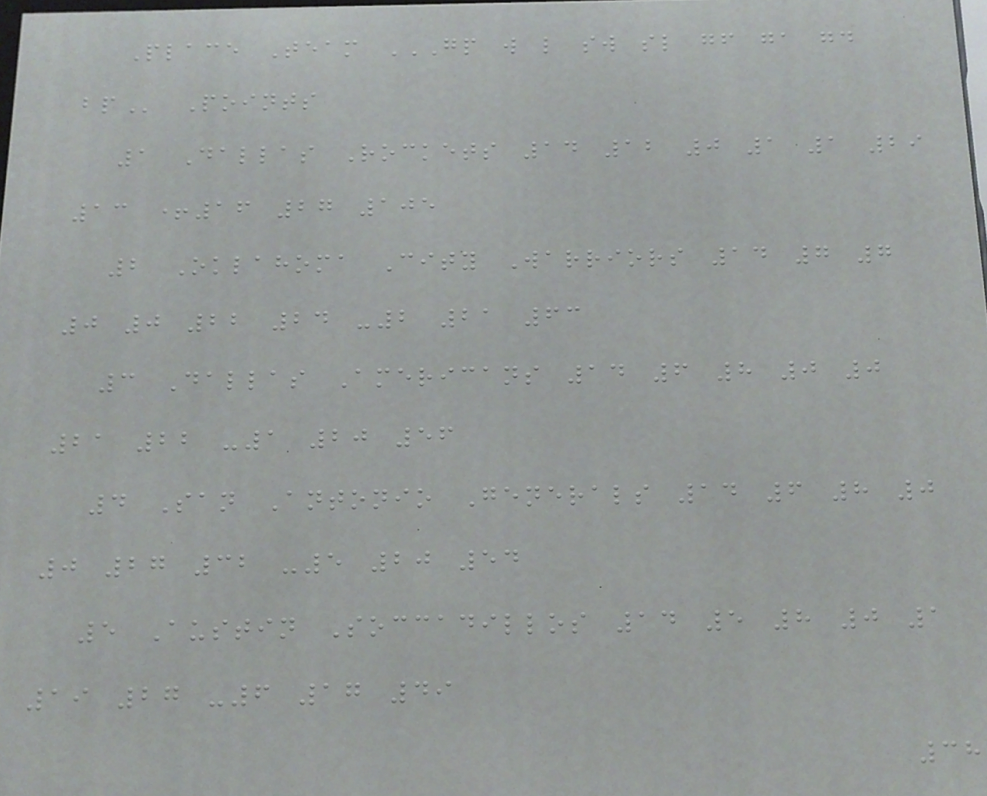Place Team GP W L SW SL GF GA GD
BP Points
1 Dallas Rockets 14 12 0 1 1 29
13 +16 27 105
2 Oklahoma City Warriors 14 7 7
0 0 22 24 -2 21 63
3 Dallas Americans 14 6 8 0 0
21 22 -1 20 56
4 San Antonio Generals 14 6 8 0
0 27 32 -5 20 54
5 Austin Soccadillos 14 5 8 0 1
19 27 -6 17 49
38
